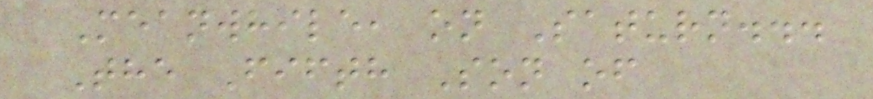Meanwhile, on Saturn...
The Fifth Son of
